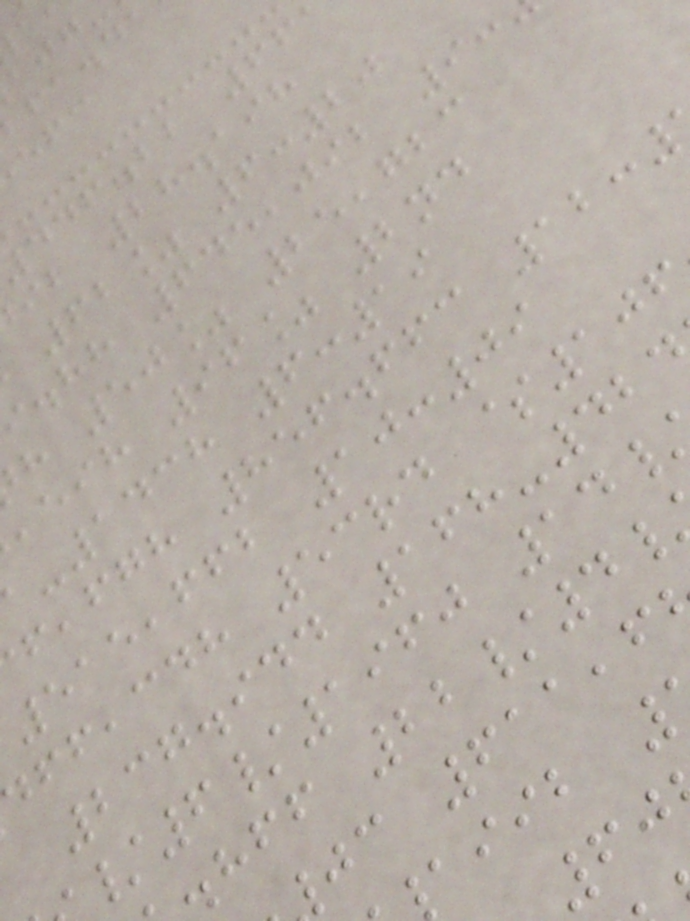ddf.bb 66
ib 28.198
62% 6:20
.hh 645,092 9:
h 50% 25,723
,eih 96% 2nd
-1438 6:19
,fgh 856.663 12:
515,662 10:09
,cdh 53rd $10
237.944 168-42
/6/1960 14
hff 22/4
jc 611,6
